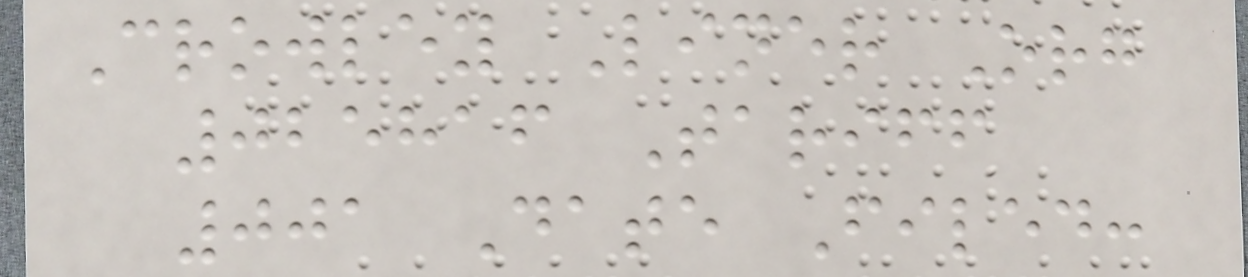Crowley Liner Org
025816 Tariff
001 Date Filed:
